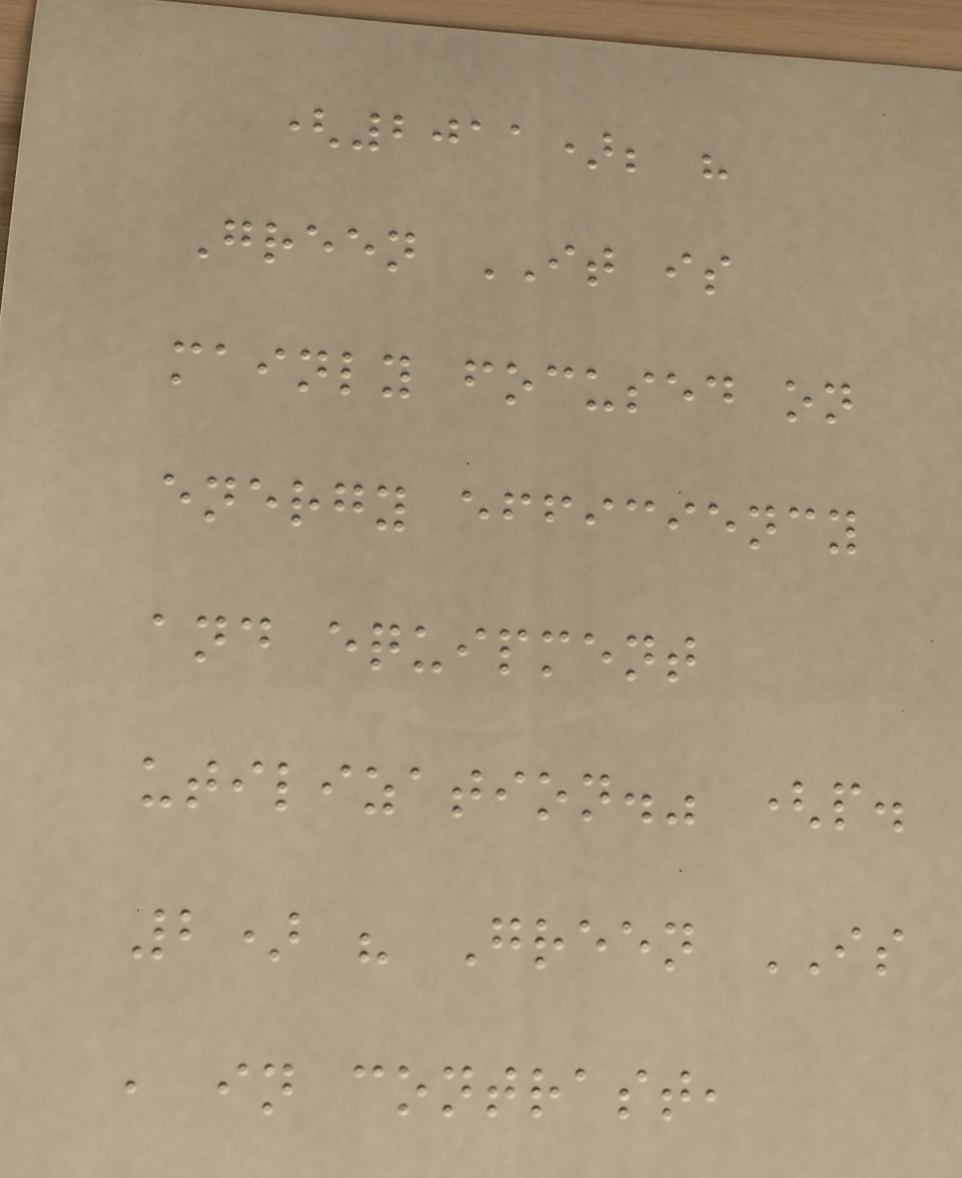(2011); "
Green IT is
mainly focused on
energy efficiency
and equipment
utilization." (p.
2) " Green IS
, in contrast,
